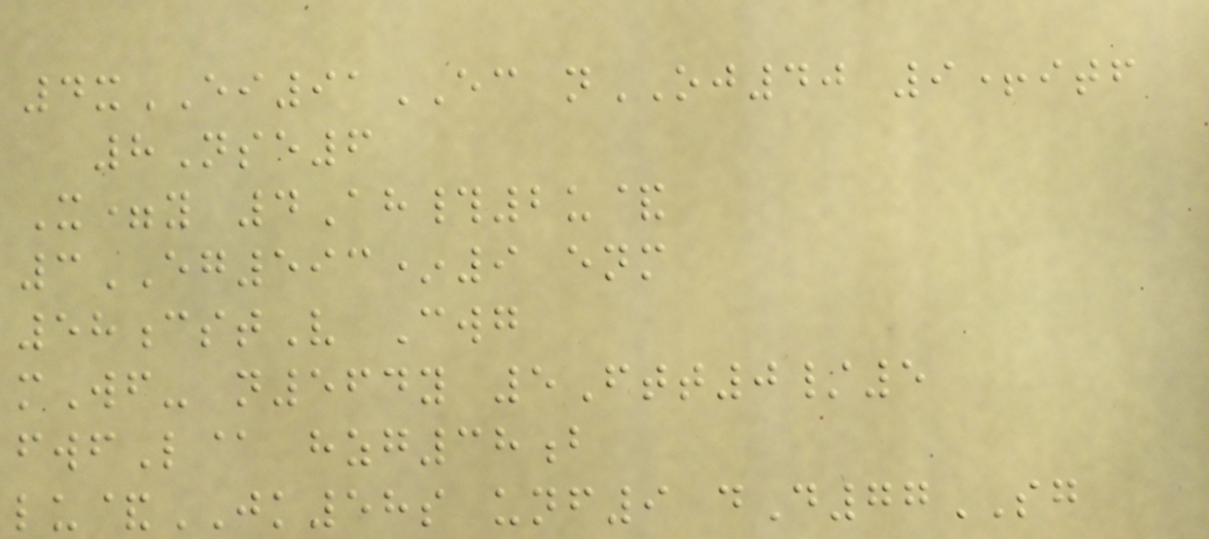4xEI91EC nOJ40 9+itf
8Nse6
X=y 4Ah#2u&
3EG593*9 enm
58cstV Cwg
mWf- n564y 5Ftt0/5
fwfL@ hzg38b
lu&JK58s unf9 dD77SG
